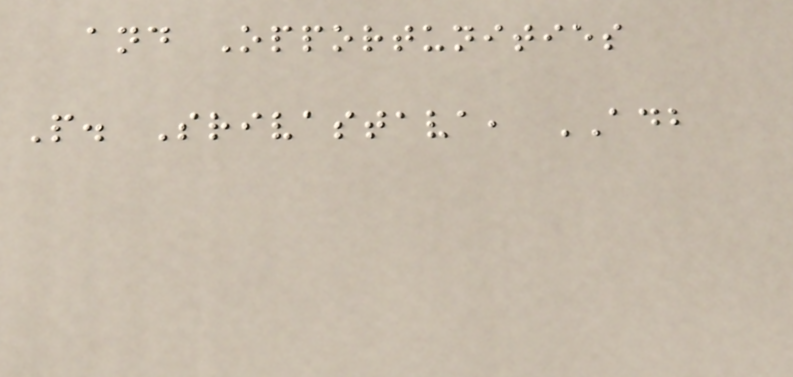and Opportunities
P. Srivastava, ADB
